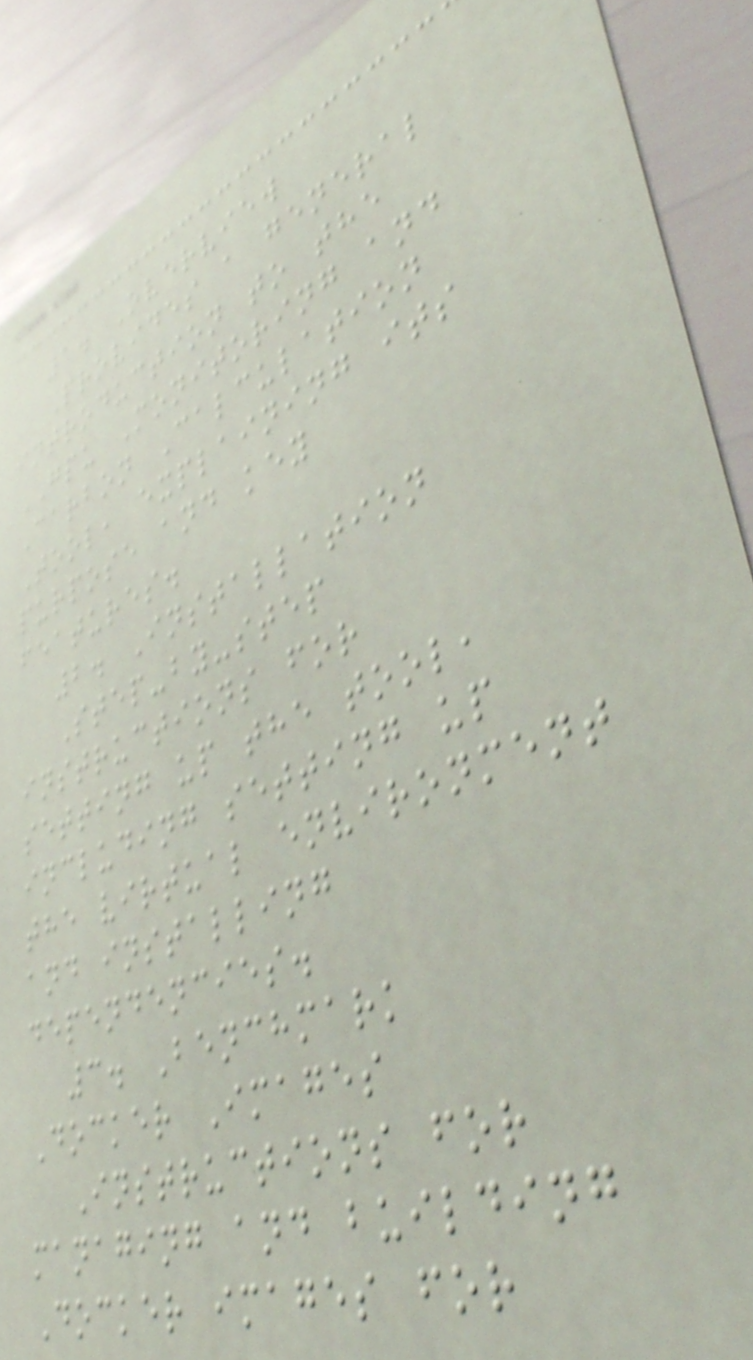1. Overview
Provides a general
introduction to the
GPU Monitoring and
Carbon Calculation
Tool, explaining its
purpose and key
features.
2. Installation
Step-by-step
instructions for
setting up the tool,
including setting up
the virtual environment
and installing
dependencies.
3. Benchmark
Docker Images
Instructions for
managing and building
Docker images for
